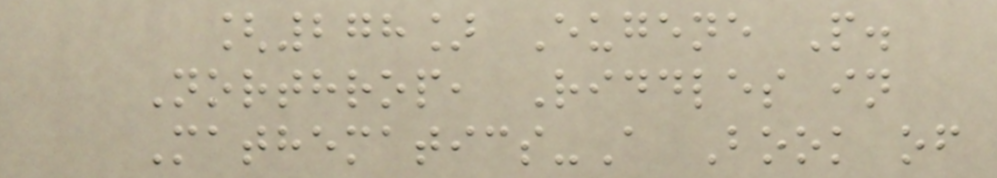[278] Eugene P.
Northrop, Riddles in
Mathematics-A Book of
